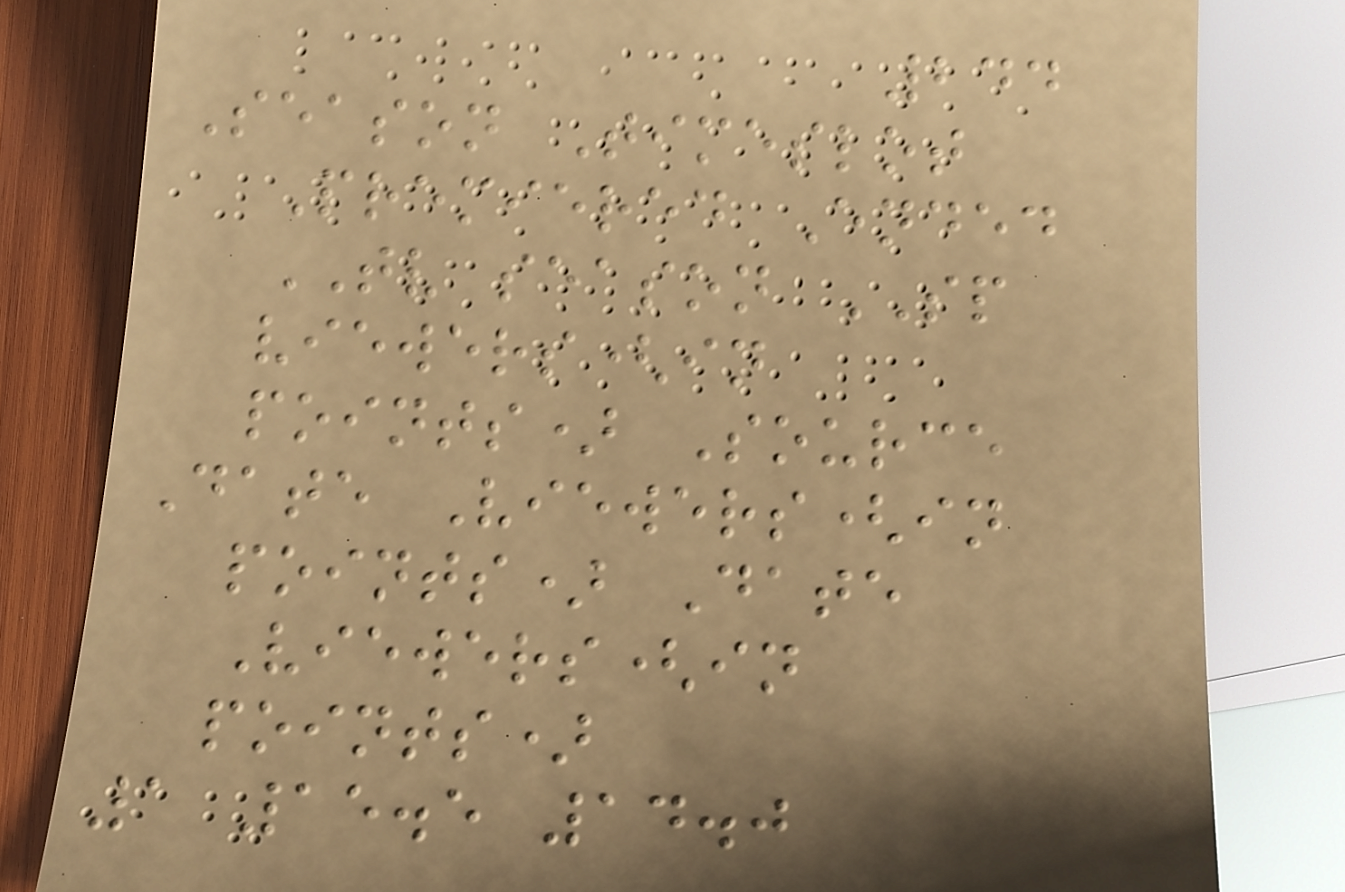244
Season Timeslot
Premiered Ended
TV season SP
viewers(in
points) Source
Date Viewers(in
points) Date
Viewers(in
points)
1 15.5 14.0
